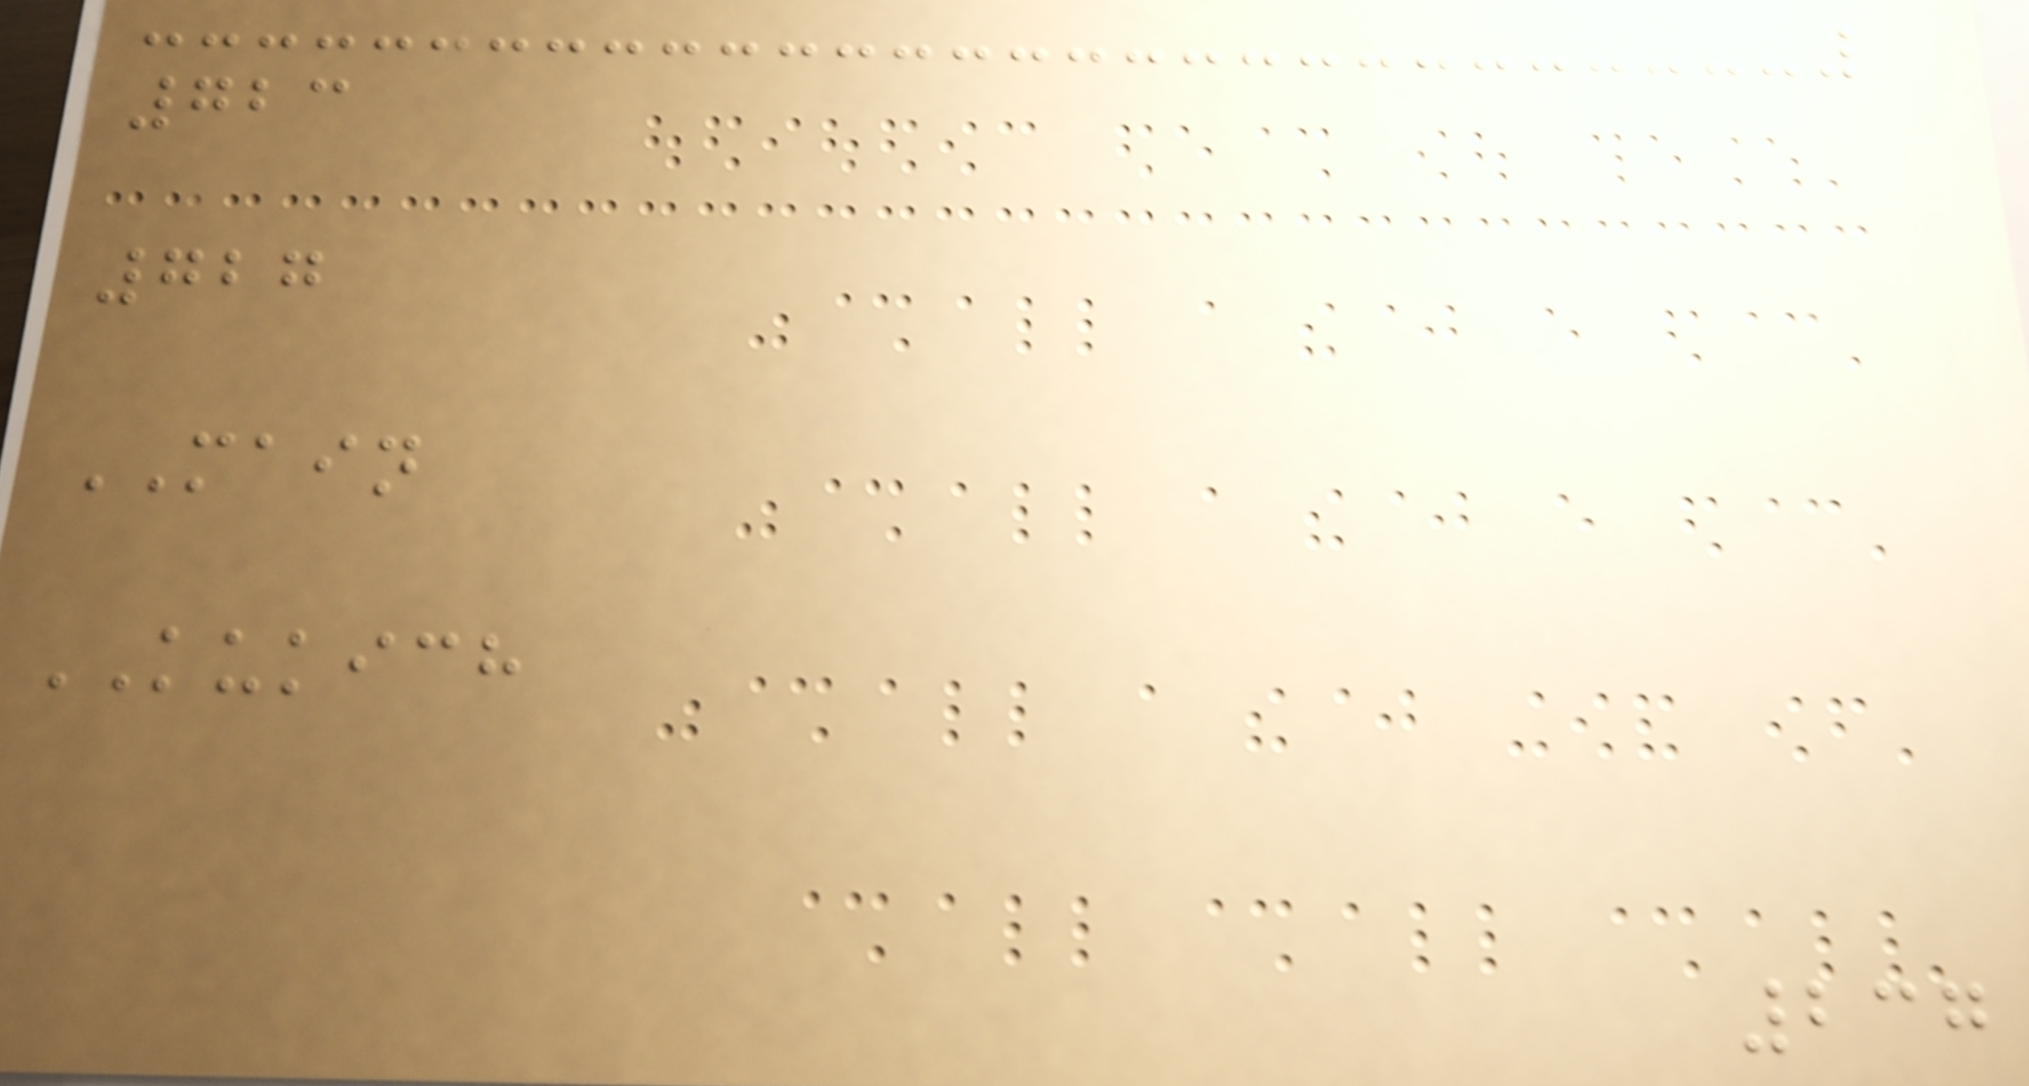723
727
MAIN
KUKICH
237
